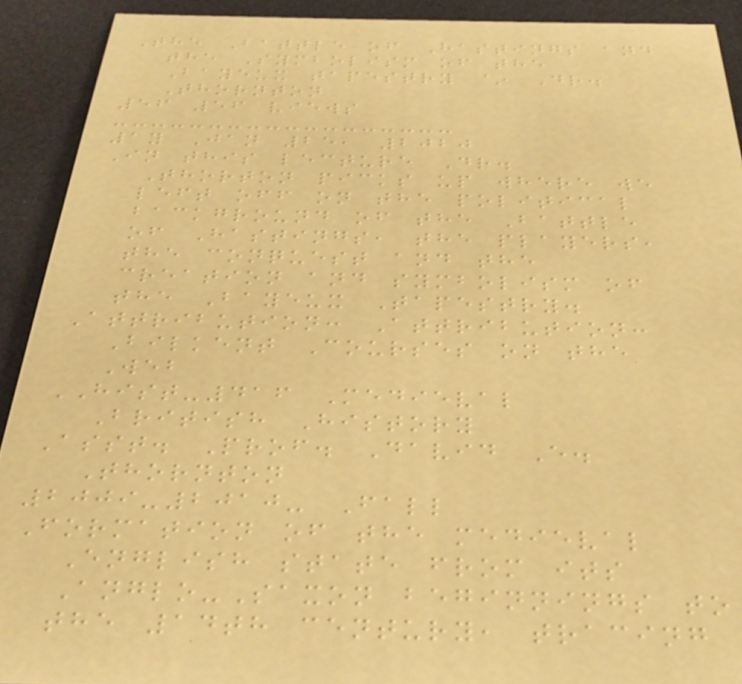The Battle of Hastings and
the Symbolism of the
Bayeux tapestry ~ Dr.
Thornton
56 56 views
1y Jan 25, 2020
In this lecture Dr.
Thorton picks up where we
left off on the political
background of the Battle
of Hastings, the players,
the conquest and the
creation and symbolism of
the Bayeux Tapestry.
Attribution: Attribution:
Bilkent Courses on the
Web
HIST-416 Medieval
British History
Asst. Prof. David E.
Thornton
2009-2010- Fall
Formation of the medieval
English state from its
Anglo-Saxon beginnings to
the 14th century, tracing
